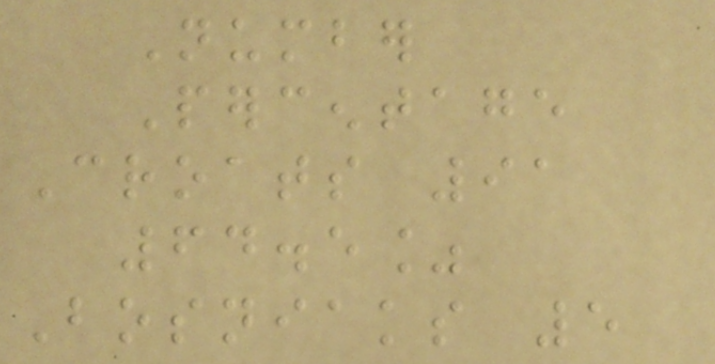Number
Percentage
Croats 91
64.5%
Bosniaks 5
